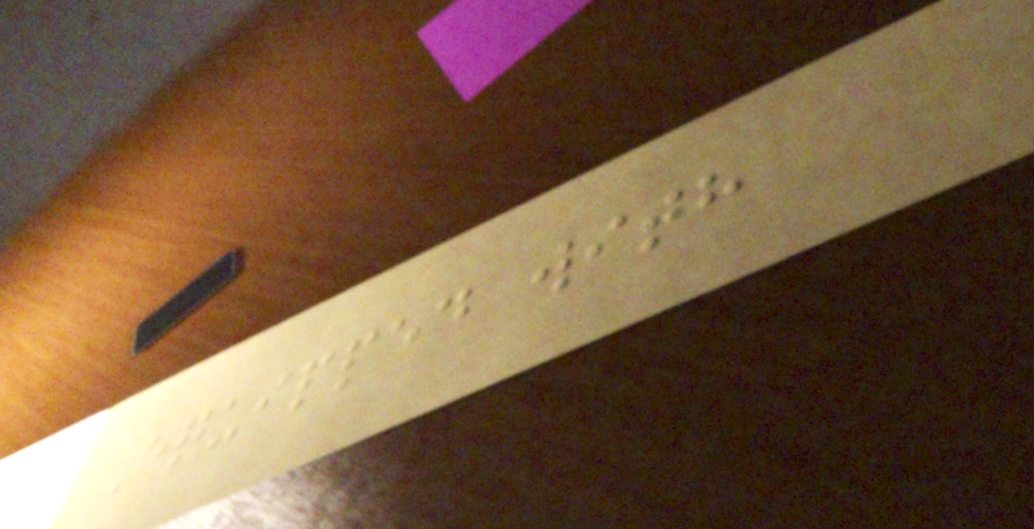Equipped with
